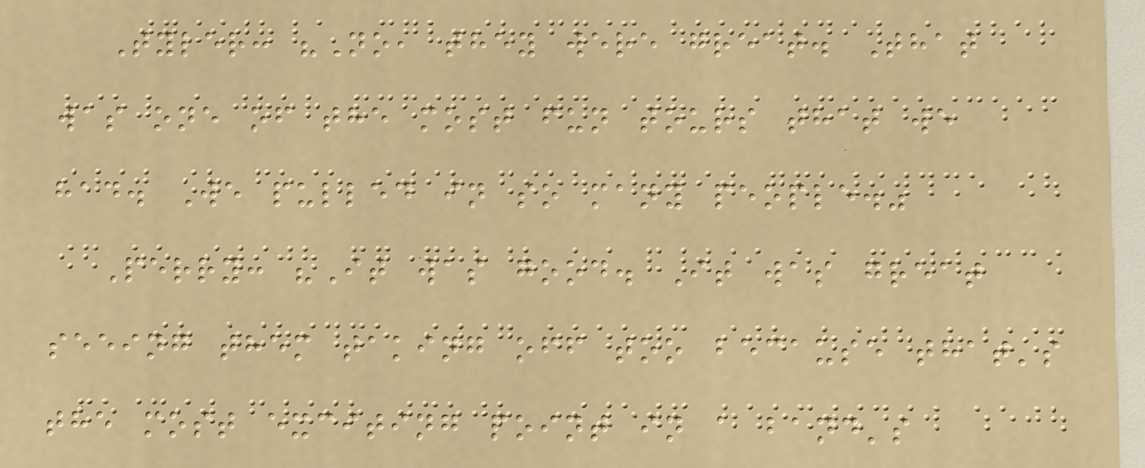Tyler: "No, they were great. That
was one of the most fun tours that we
had. We pulled in so many people."
Perry: "It was good. It was great
seeing them taking off too because that's
the most exciting point in a band's
